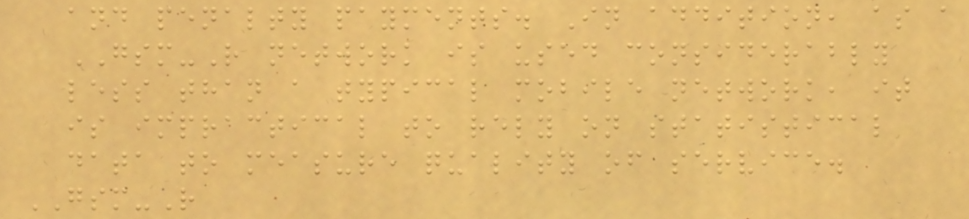and penalty payments. In addition, as a
GSM-R network is used considerably
less than a typical mobile network, it
is impractical to rely on statistical
data to measure quality of service.
GSM-R
